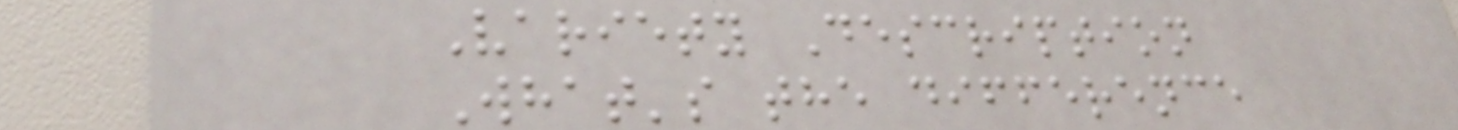Variety Description
What's the difference
